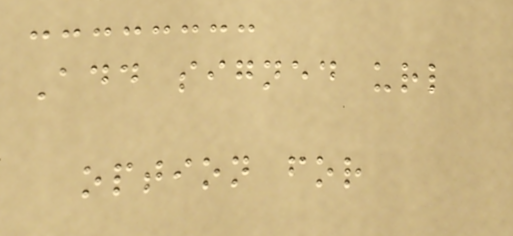Add signed url
option for
